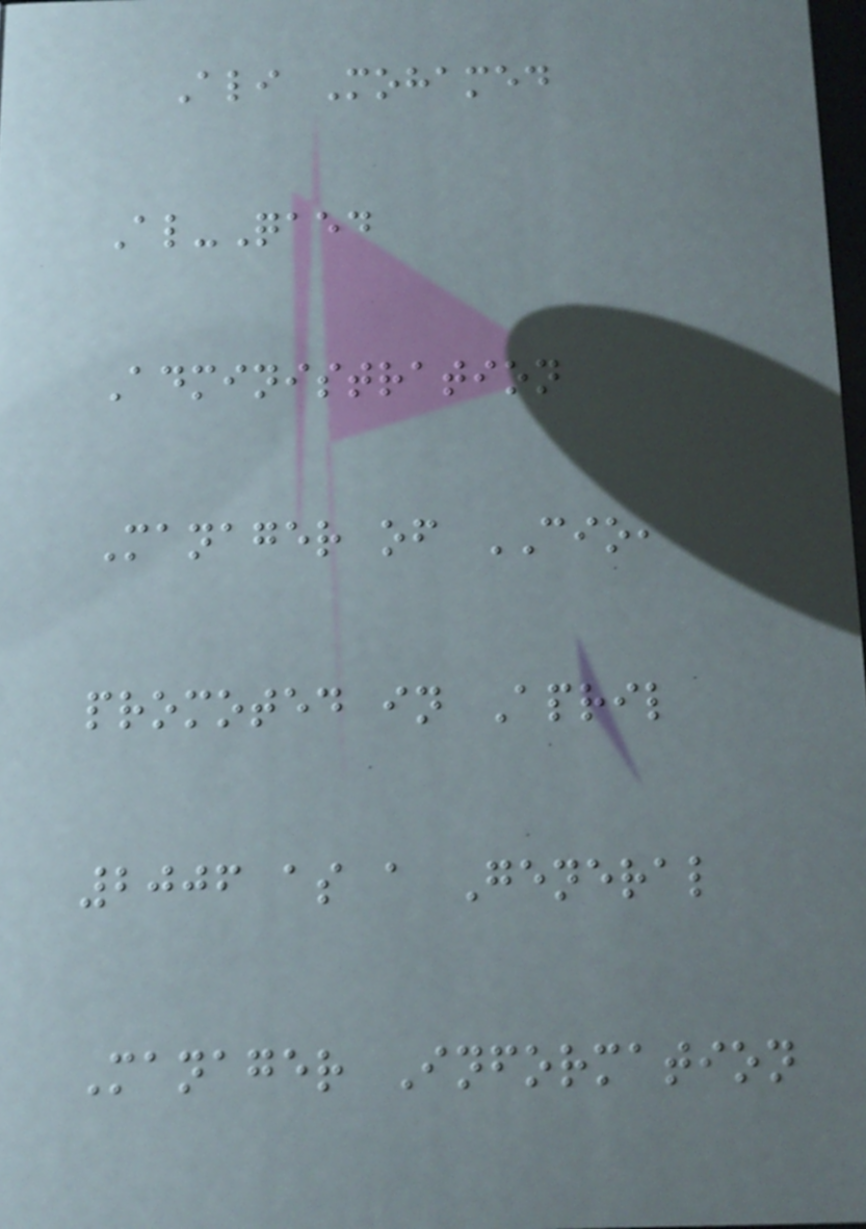Ali Mohamed
Al-Qaed
Administration
Manager of CIO,
promoted in April
2006 as a General
Manager Information
